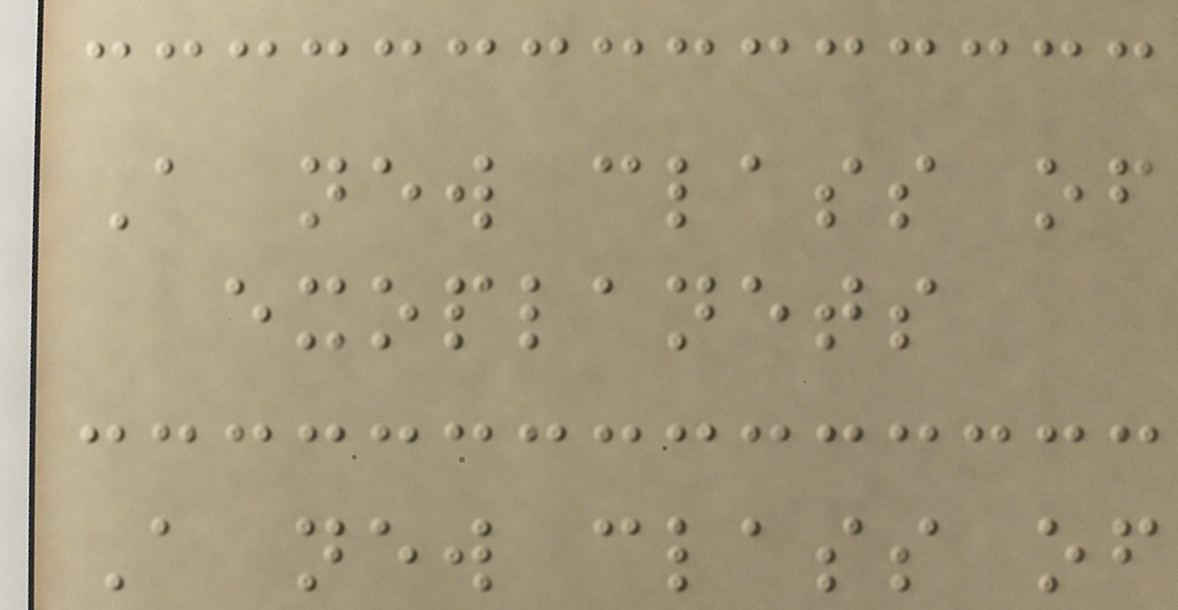A new class of
exoplanets
A new class of
